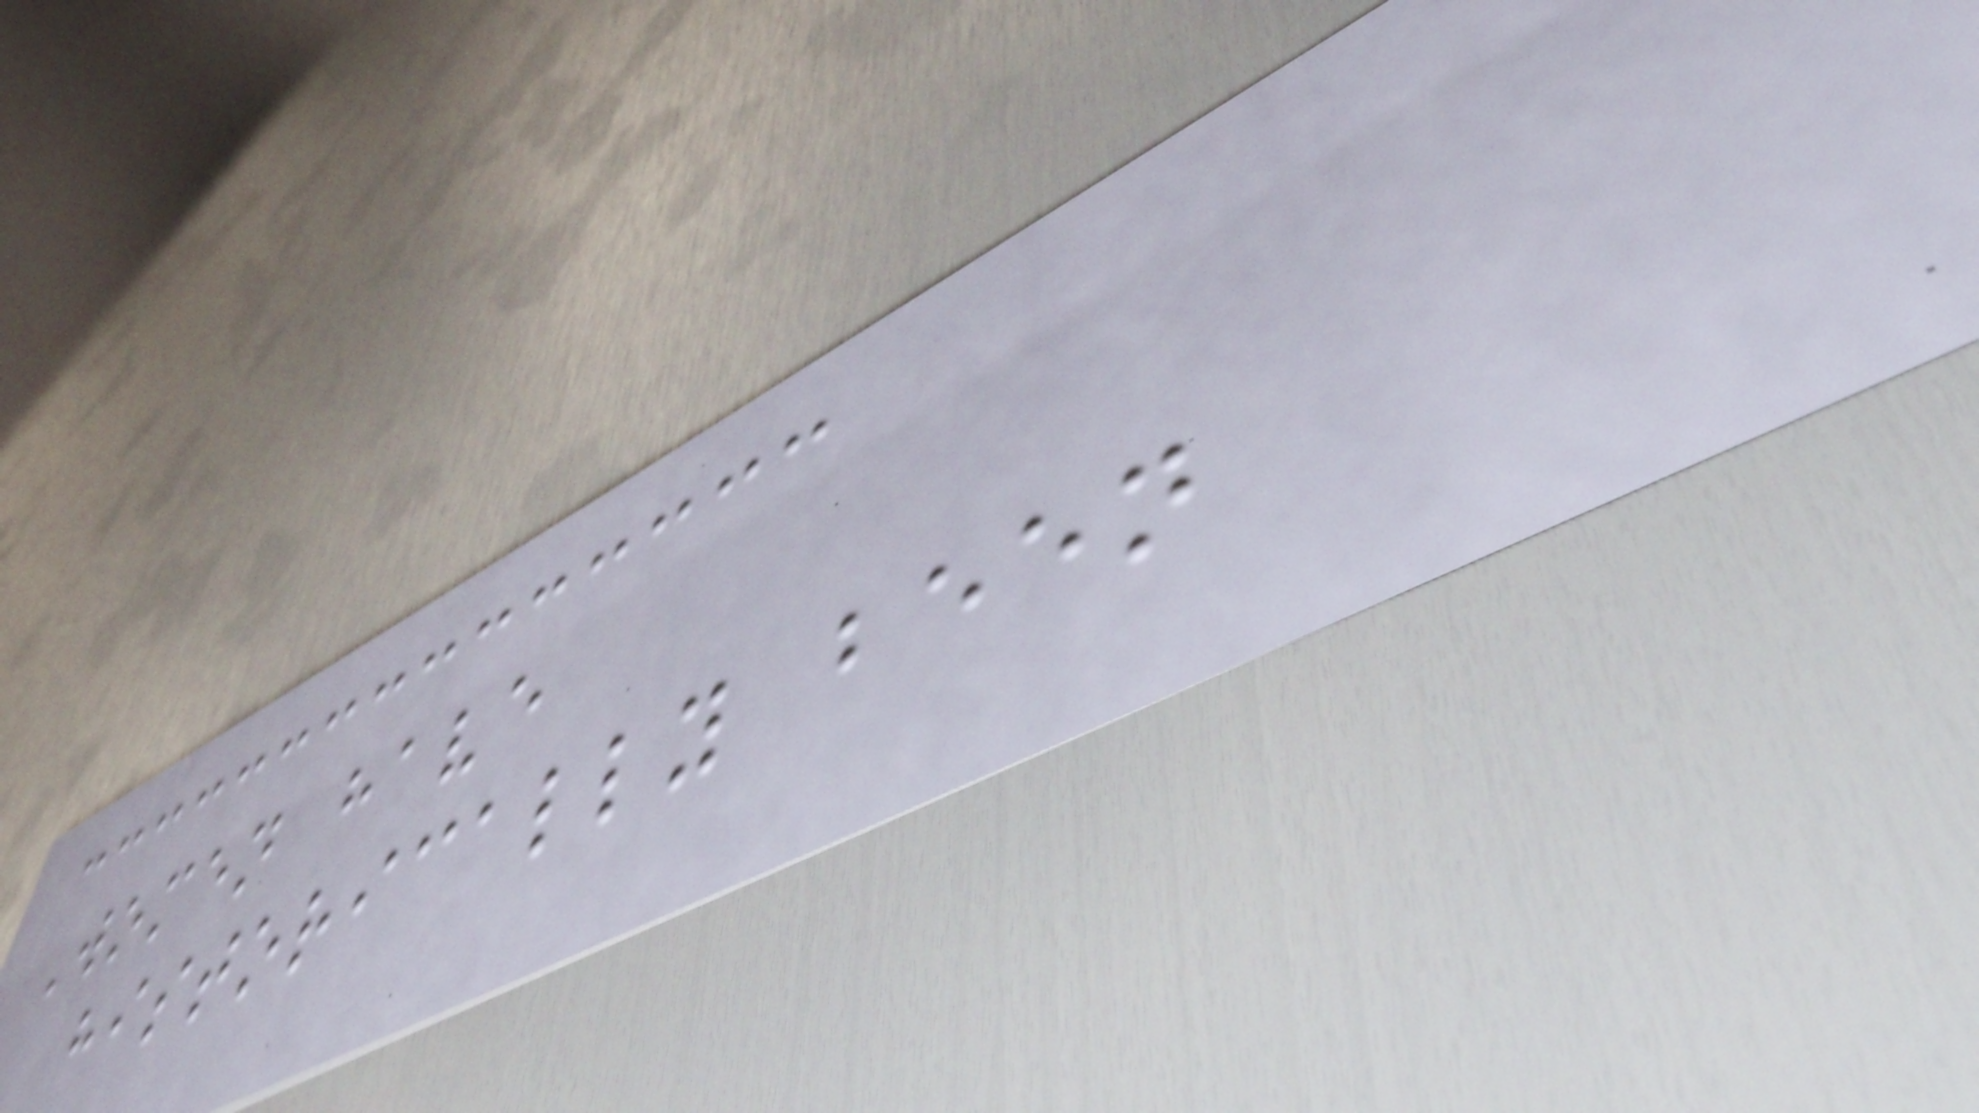Women have
historically been
